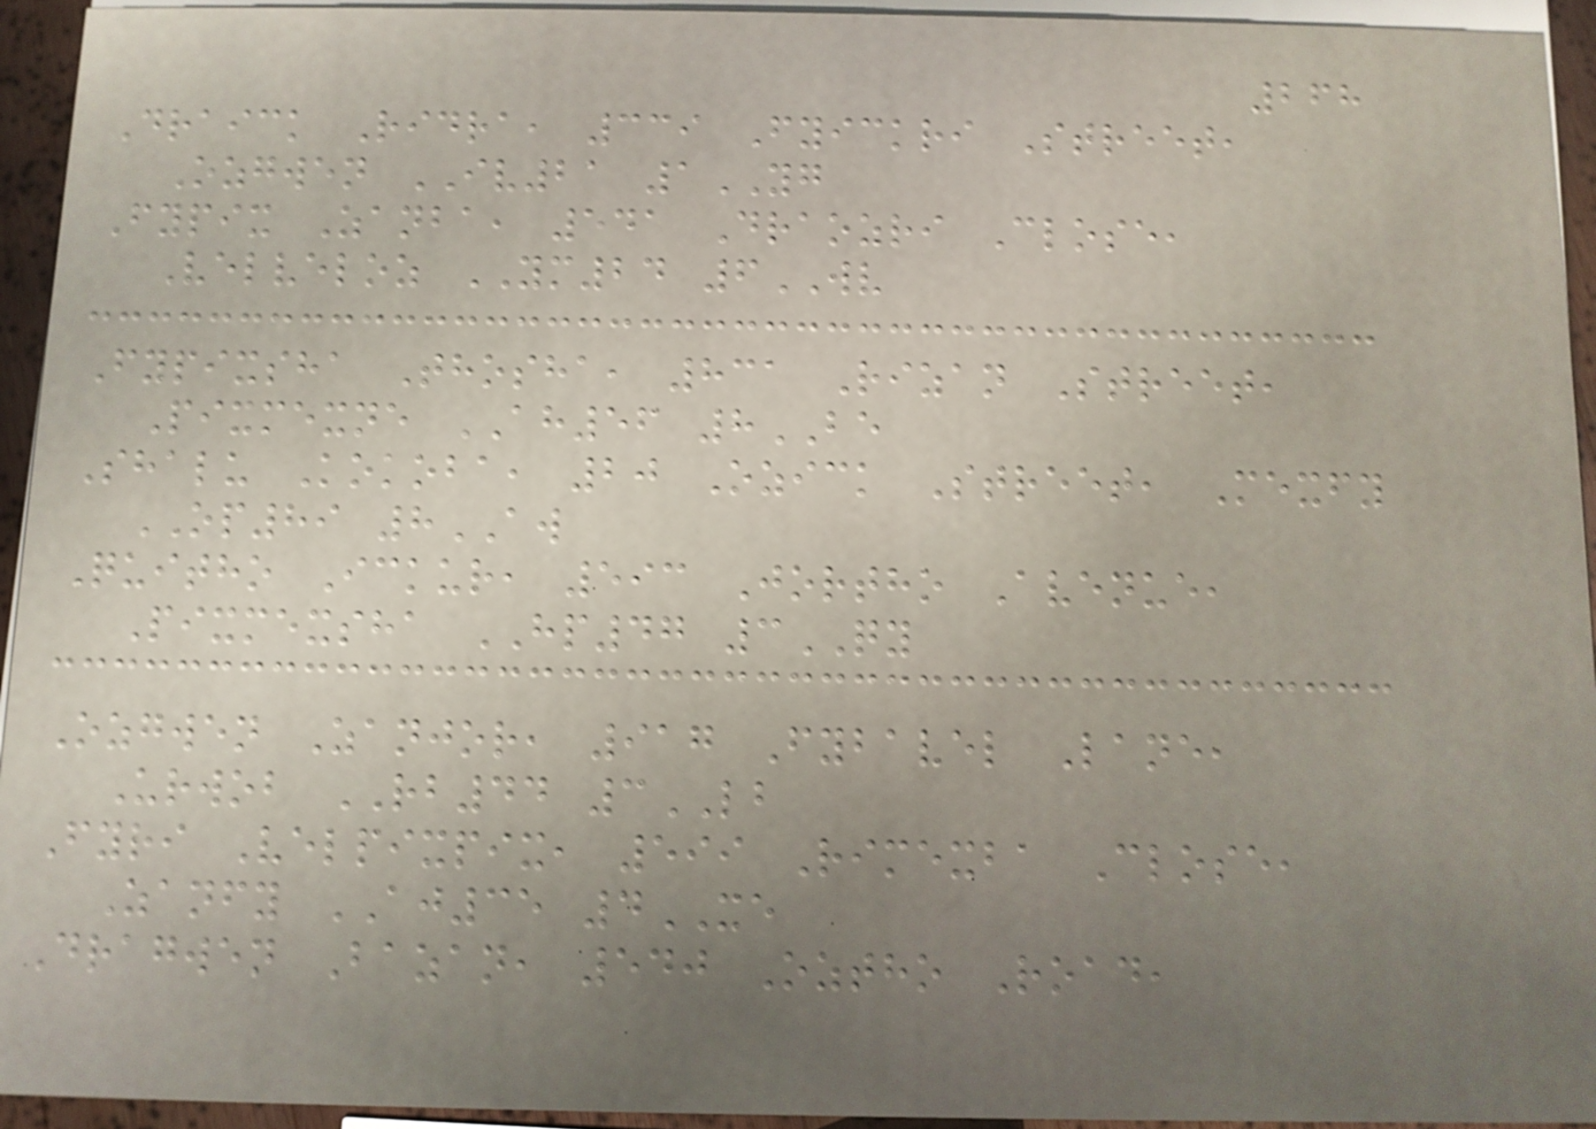268
Draick Ridra, 339 Fyickri Street,
Ozgwen IV21 1YG
Fypix Zanba, 541 Draozri Close,
Velveloz YM24 6WV
Fypixsha Thosha, 831 Rizan Street,
Pixmexne AH56 8BE
Shalu Kokoba, 20 Ozick Street, Mexfy
OP89 8AW
Quitho Ickur, 593 Jortho Avenue,
Pixmexsha HP47 3QY
Ozgwen Zanjor, 917 Fybavel Lane,
Urwob RB44 3LB
Fyri Velpixpix, 599 Rimexba Close,
Zanfy AJ35 4XE
Dragwen Bazan, 540 Oztho Road,
